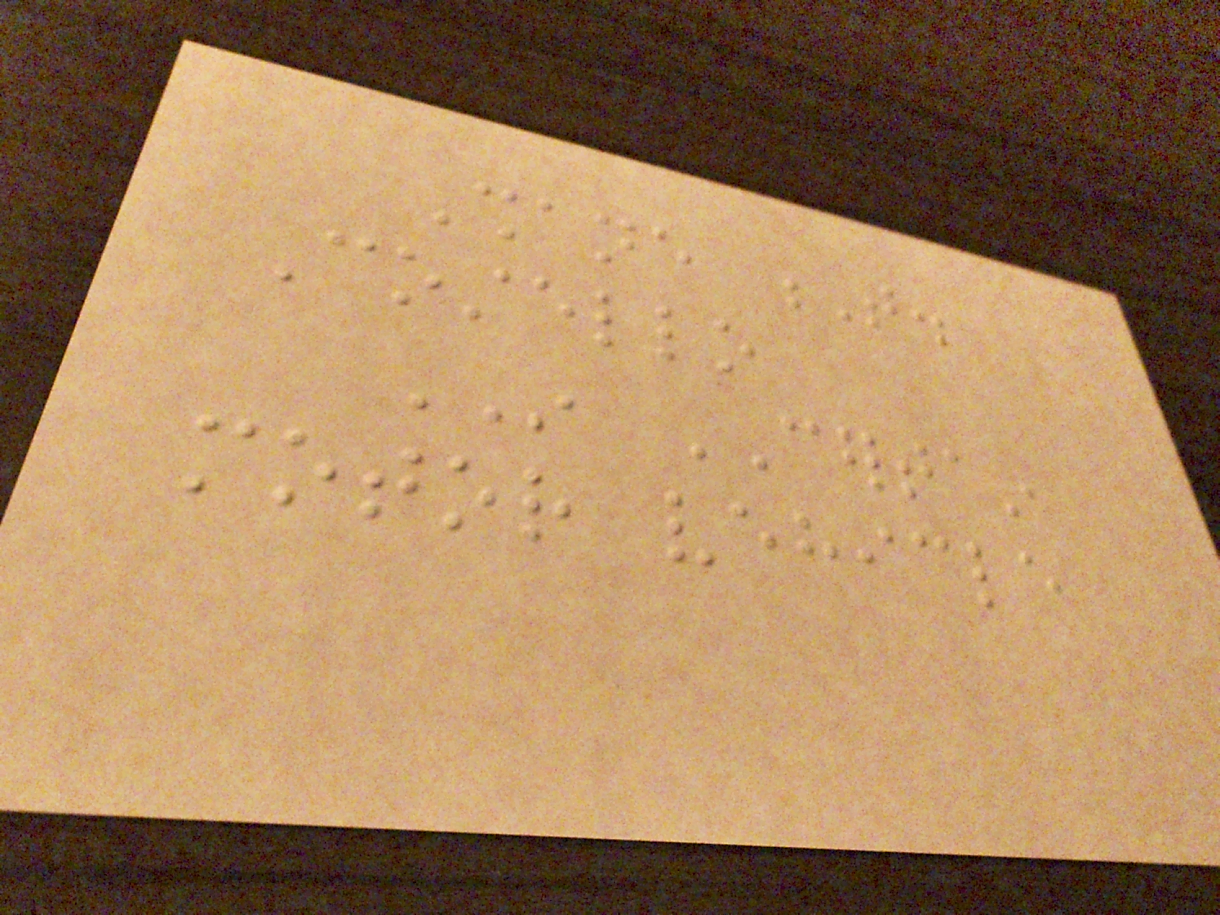Shane T.
Costello
IN CERTAIN
motor vehicle
